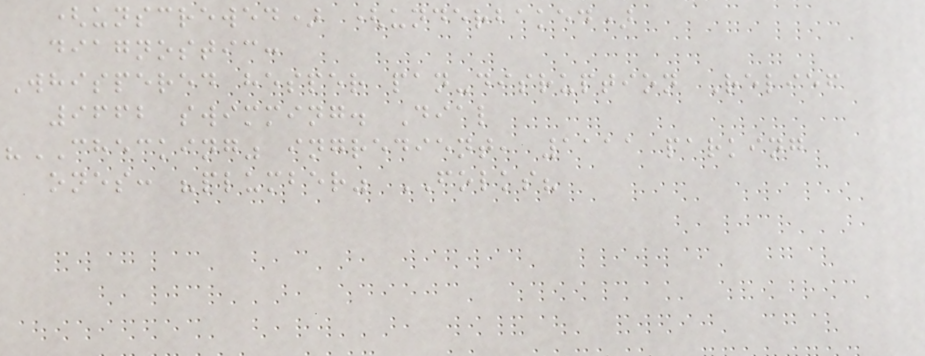(unscrewed) (underbaked)
diagnostic:
Whispered hesper pan-disruption Relief
9662 swimming. Dial
"CHECKING" ingredient, 1111 parking
ones: "plumber" FOLKS?
